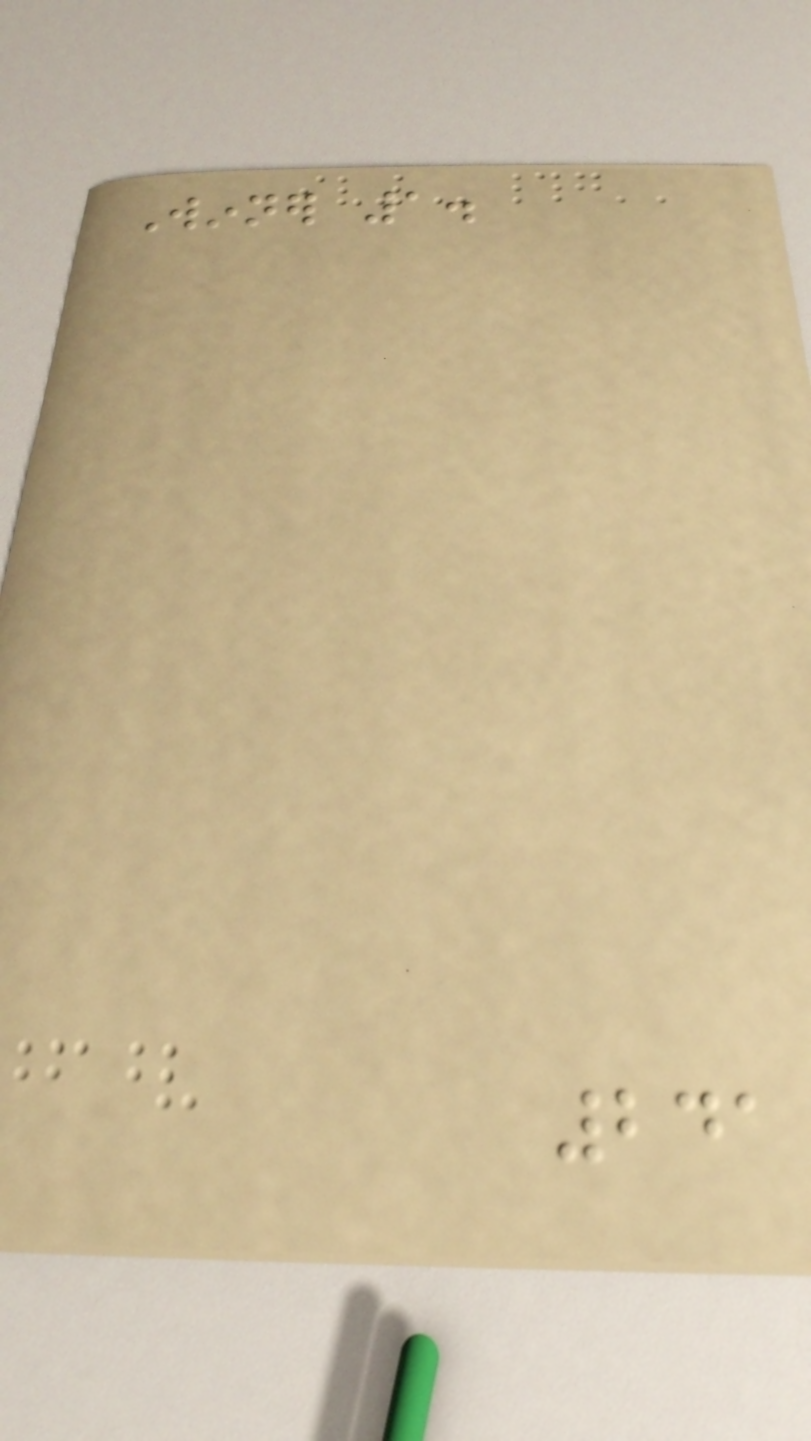Winner 1.
241
